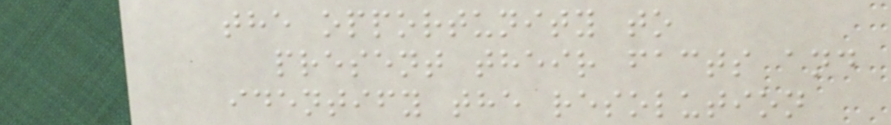the opportunity to
present their facts and
identify the resolution
